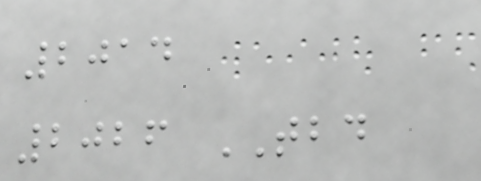2014
2026 TBD
